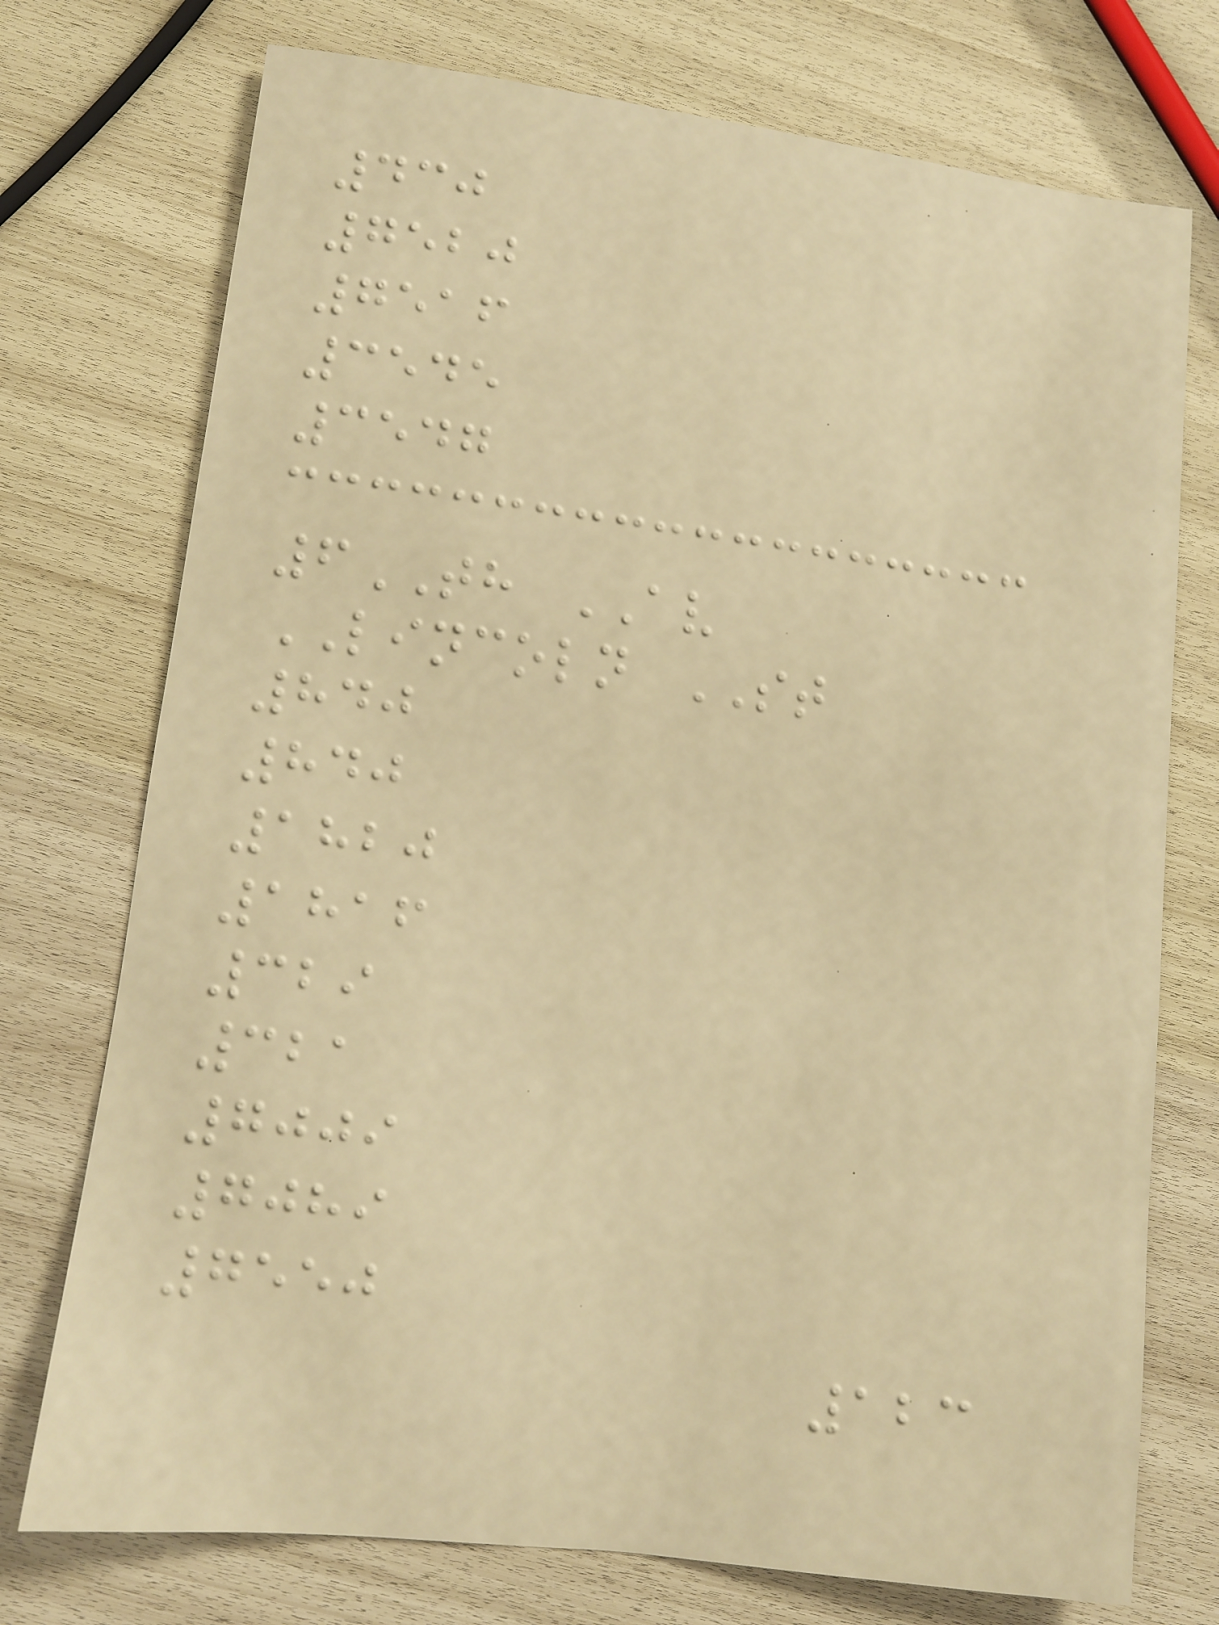430
7520
7516
3545
3547
6TH AV
LINCOLN ST
840
840
1820
1816
329
321
7009
7089
7550
123
